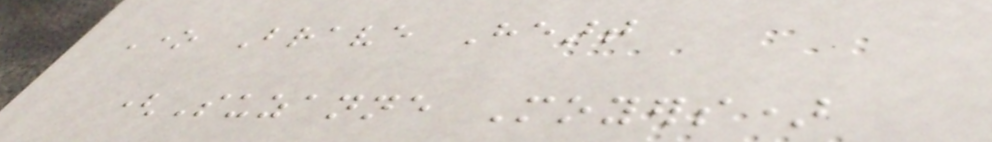One Brave Heart
(Suzanne Moyers)
